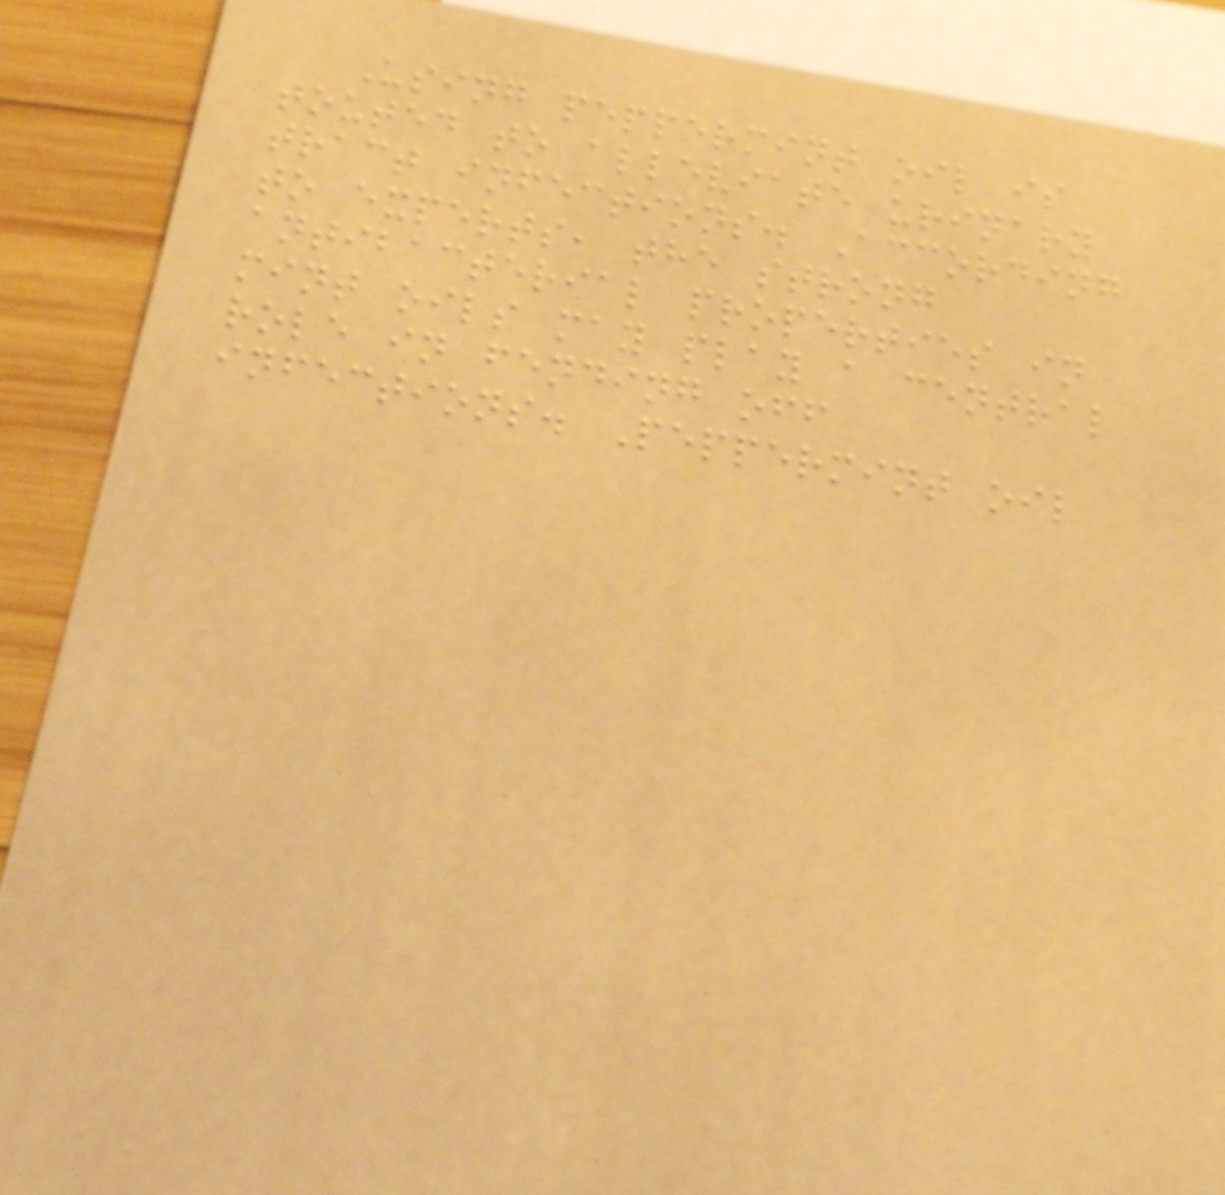Using peppermint oil is
touted to alleviate urinary
tract infections. According
to experts, the strong
antibacterial properties in
mint oils may play a central
role in fending off
infections. Peppermint oil
